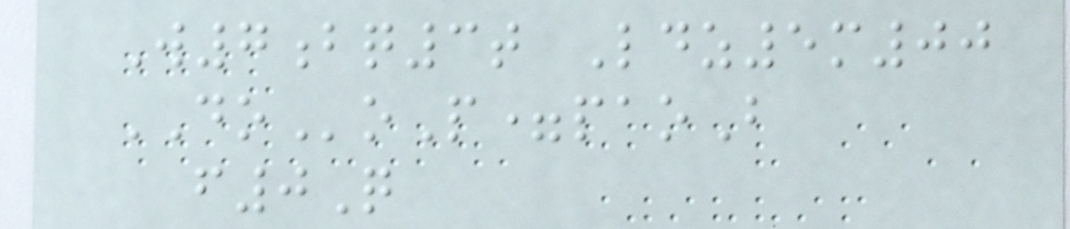W7bq3t Ldz5m00
DOoP=paoB
f0Q
